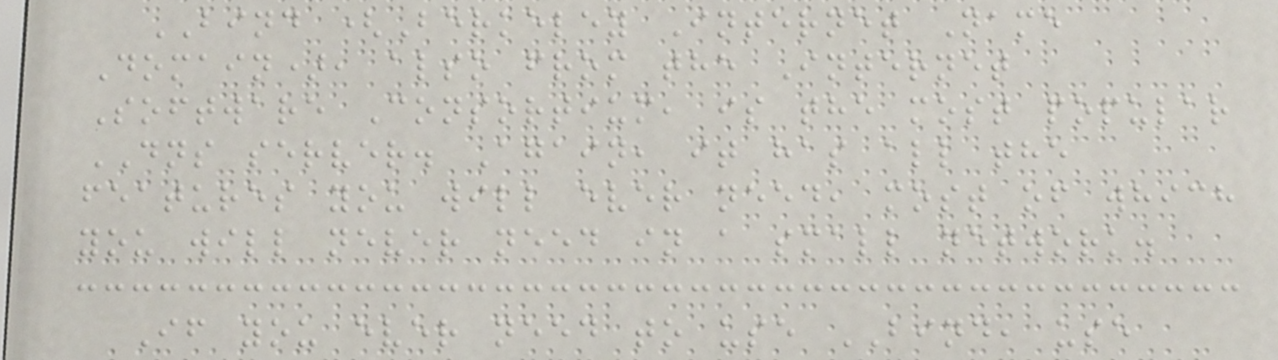BIND (Berkeley Internet Name
Domain), also from the Internet
Software Consortium, is the most popular
DNS server. Again, it has all the
features you will ever need, most of which
you will never need in a small network.
If you ever need to use BIND, use
